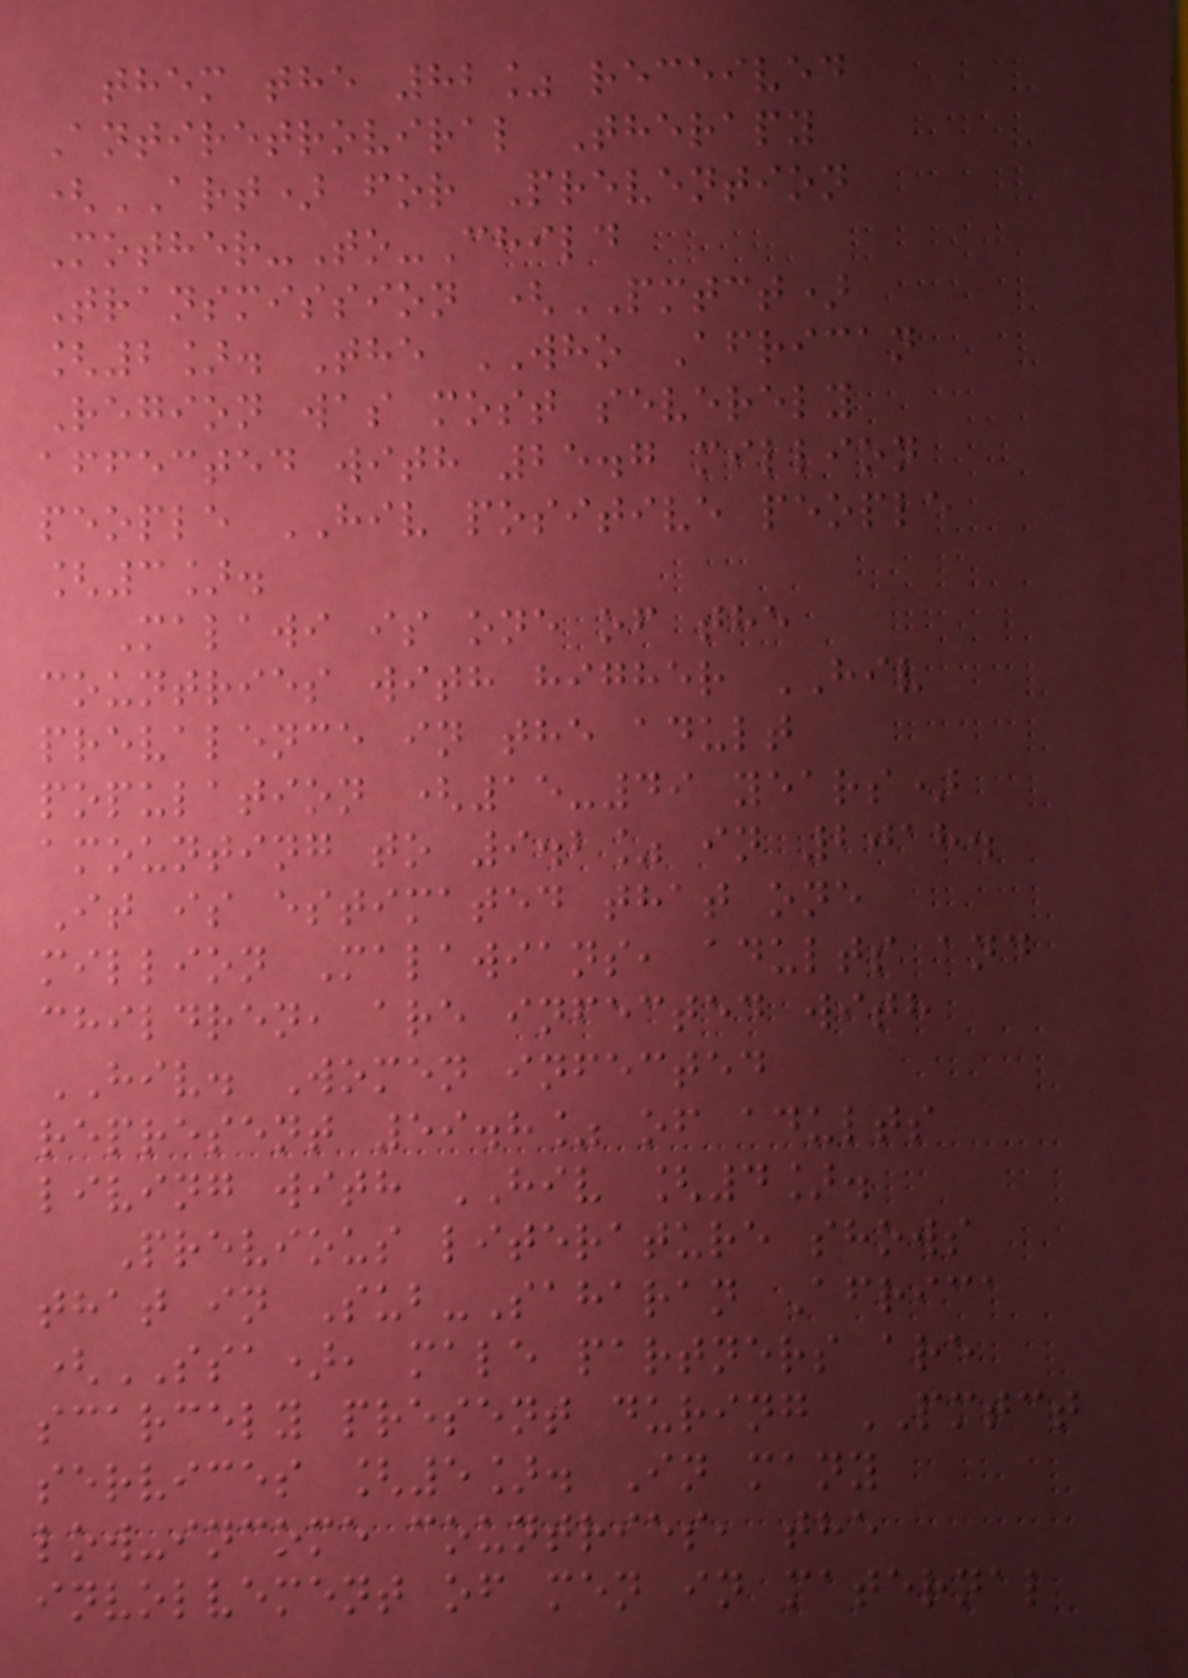them the 82% received
Antiretroviral Therapy
(ART) for Prevention
Mother-To-Child
Transmission (PMTCT)
[2]. The WHO African
Region was most severely
affected with 25.7 million
people HIV positive people
[3].
Malawi is one of the
countries with higher HIV
prevalence in the adult
population (15-49 years)
amounting to 9.2% in 2018.
It is estimated that one
million Malawians, adults and
children, are infected with
HIV. Women infected
represent 59.8% of adults
living with HIV [4].
Previous literature shows
that in Sub-Saharan Africa
(SSA), male partners are
scarcely present during PMTCT
services [5]. In many
low-income countries, the
involvement of men in maternal
